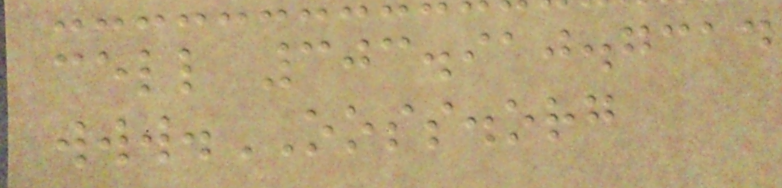cell 303.910.7314
www.OOSS.org
